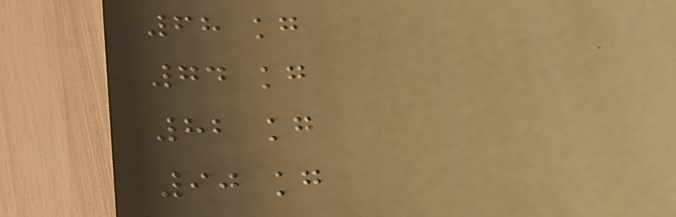68 kg
74 kg
82 kg
90 kg
